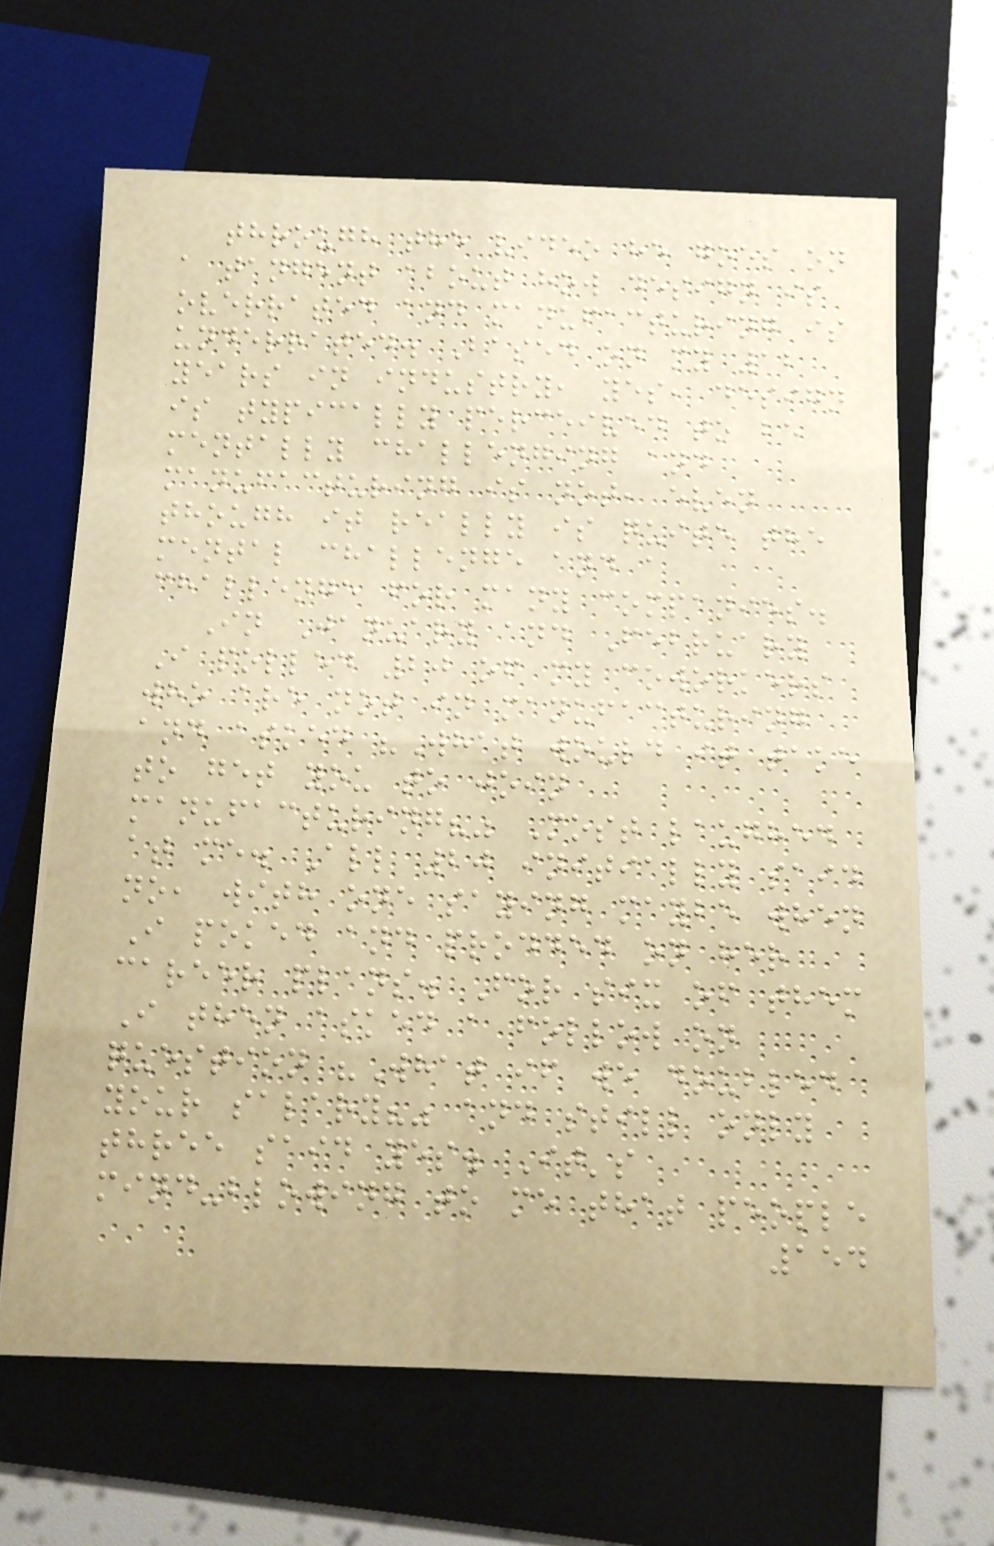through the video he goes on
a tangent about how design is
overrated and manufacturing is
underrated. Based on my 12
years in industry, yes, design
is typically perceived to be
mentally challenging and
manufacturing is not, even
though it really is quite the
mental challenge and a
challenge for many companies.
In January and February
I polled 20 of my coworkers
who are not in manufacturing
and asked "What would it take
to get you to join
manufacturing?" Most laughed
at me. All 20 initially said
no, with one saying maybe when
I poked and prodded on her
career plans. For six of them
I then asked a follow on
question "What if we doubled
your salary?" and still only
three said yes. It's
mind-blowing to me that people
154
